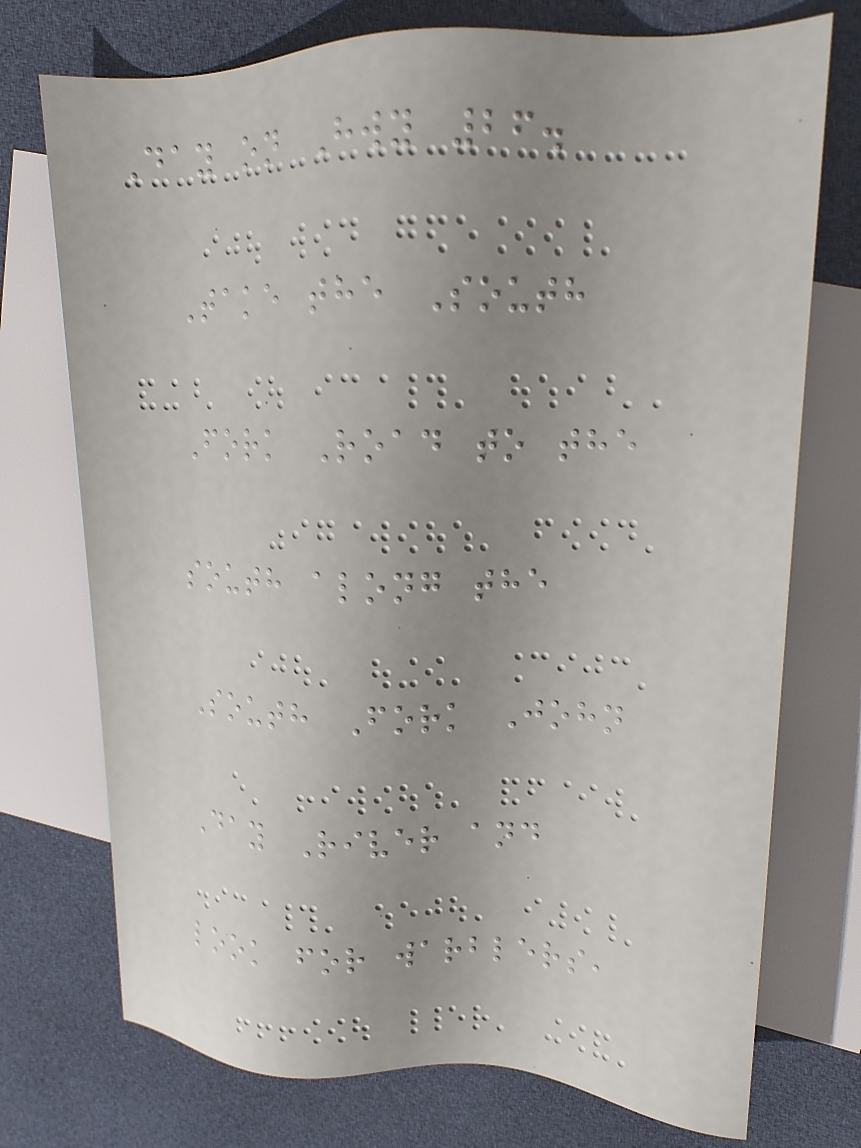Day on Hwy 26.
Take the South
Fork Road to the
south along the
South Fork John
Day River and
look for warblers,
